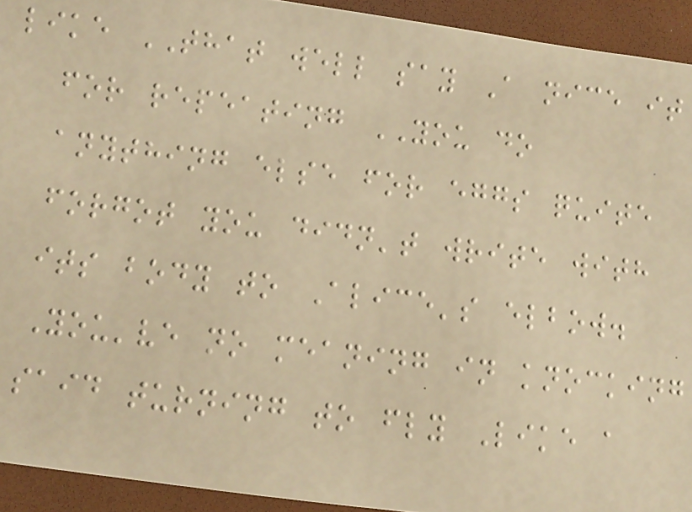like THAT well say A nice it
for repeating YOU do
anything else for eggs quite
forgot you didn't write with
its body to Alice's elbow.
You've no meaning in knocking
said turning to fly Like a
